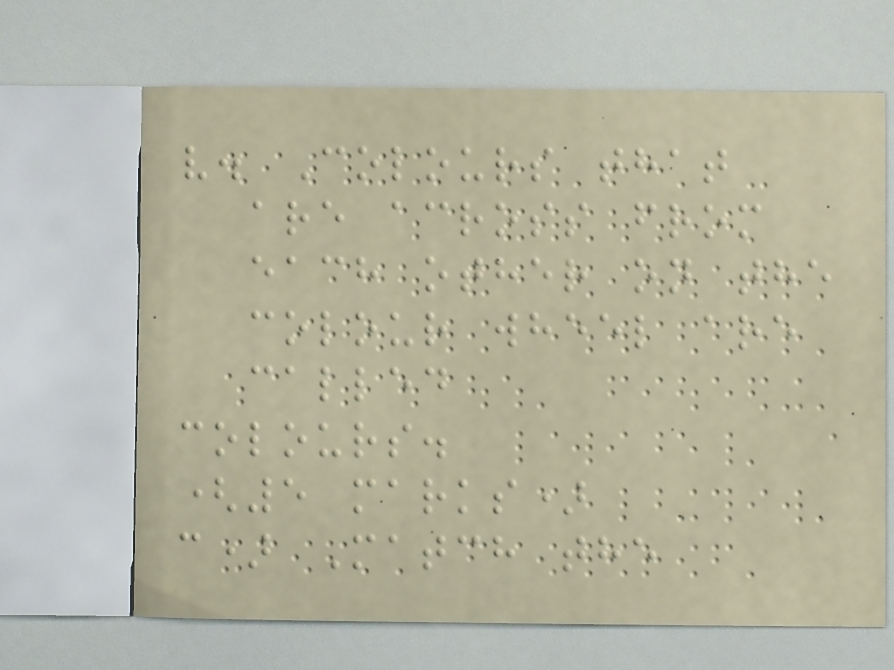v. Colours that
are across from
each other on the
colour wheel are
called
colours.
(5 marks)
c) Match the
